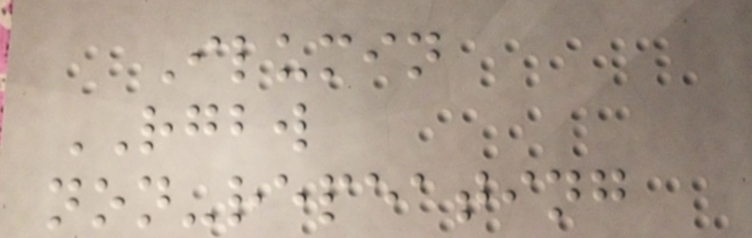Ilumin
RGBW
non-repeating
